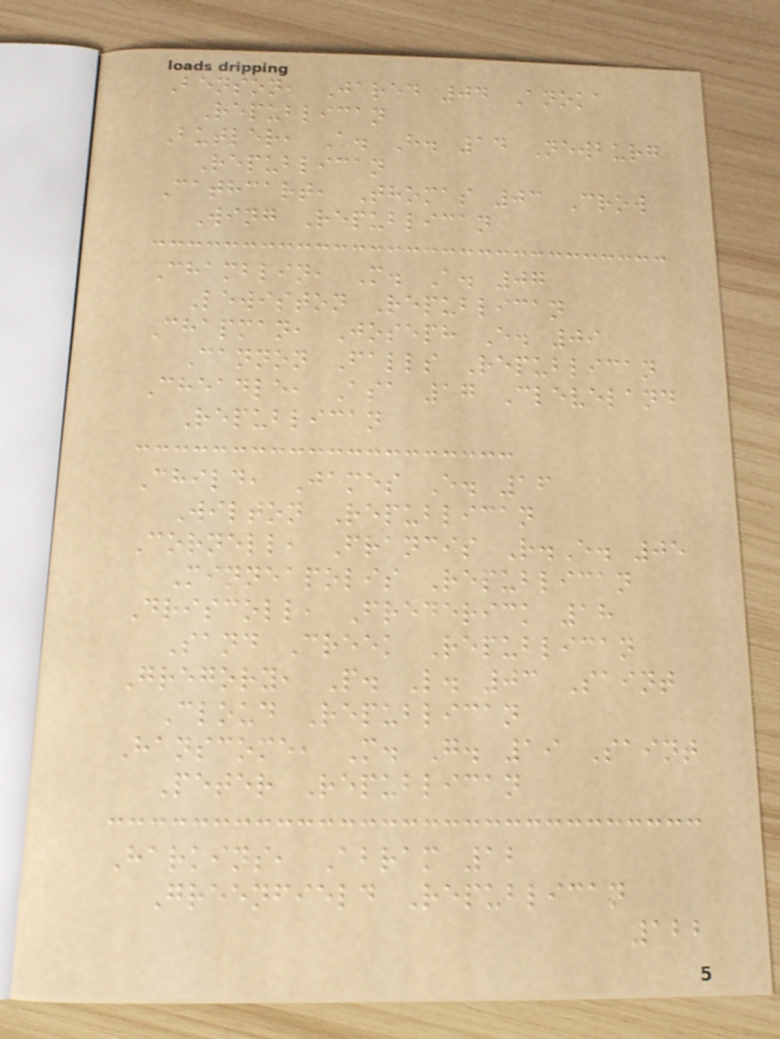Benson, Jared 04 Anoka
Republican
Butler, A. H. 14 Newburg
Republican
Cathcart, Thomas 03 Crow
Wing Republican
Chamblin, M. A. 07
Lewiston Republican
Chapman, Joseph E. 09
Cannon Falls Republican
Cheadle, Asa 17 Cleveland
Republican
Child, James E. 16
Wilton Republican
Cornell, Francis R.E. 05
Minneapolis Republican
Driscoll, Frederick 18
Sand Creek Republican
Gregory, P. L. 03 Saint
Cloud Republican
Hanscome, M. G. 19 Saint
Peter Republican
Harkins, Abram 12
Greenfield Republican
122
